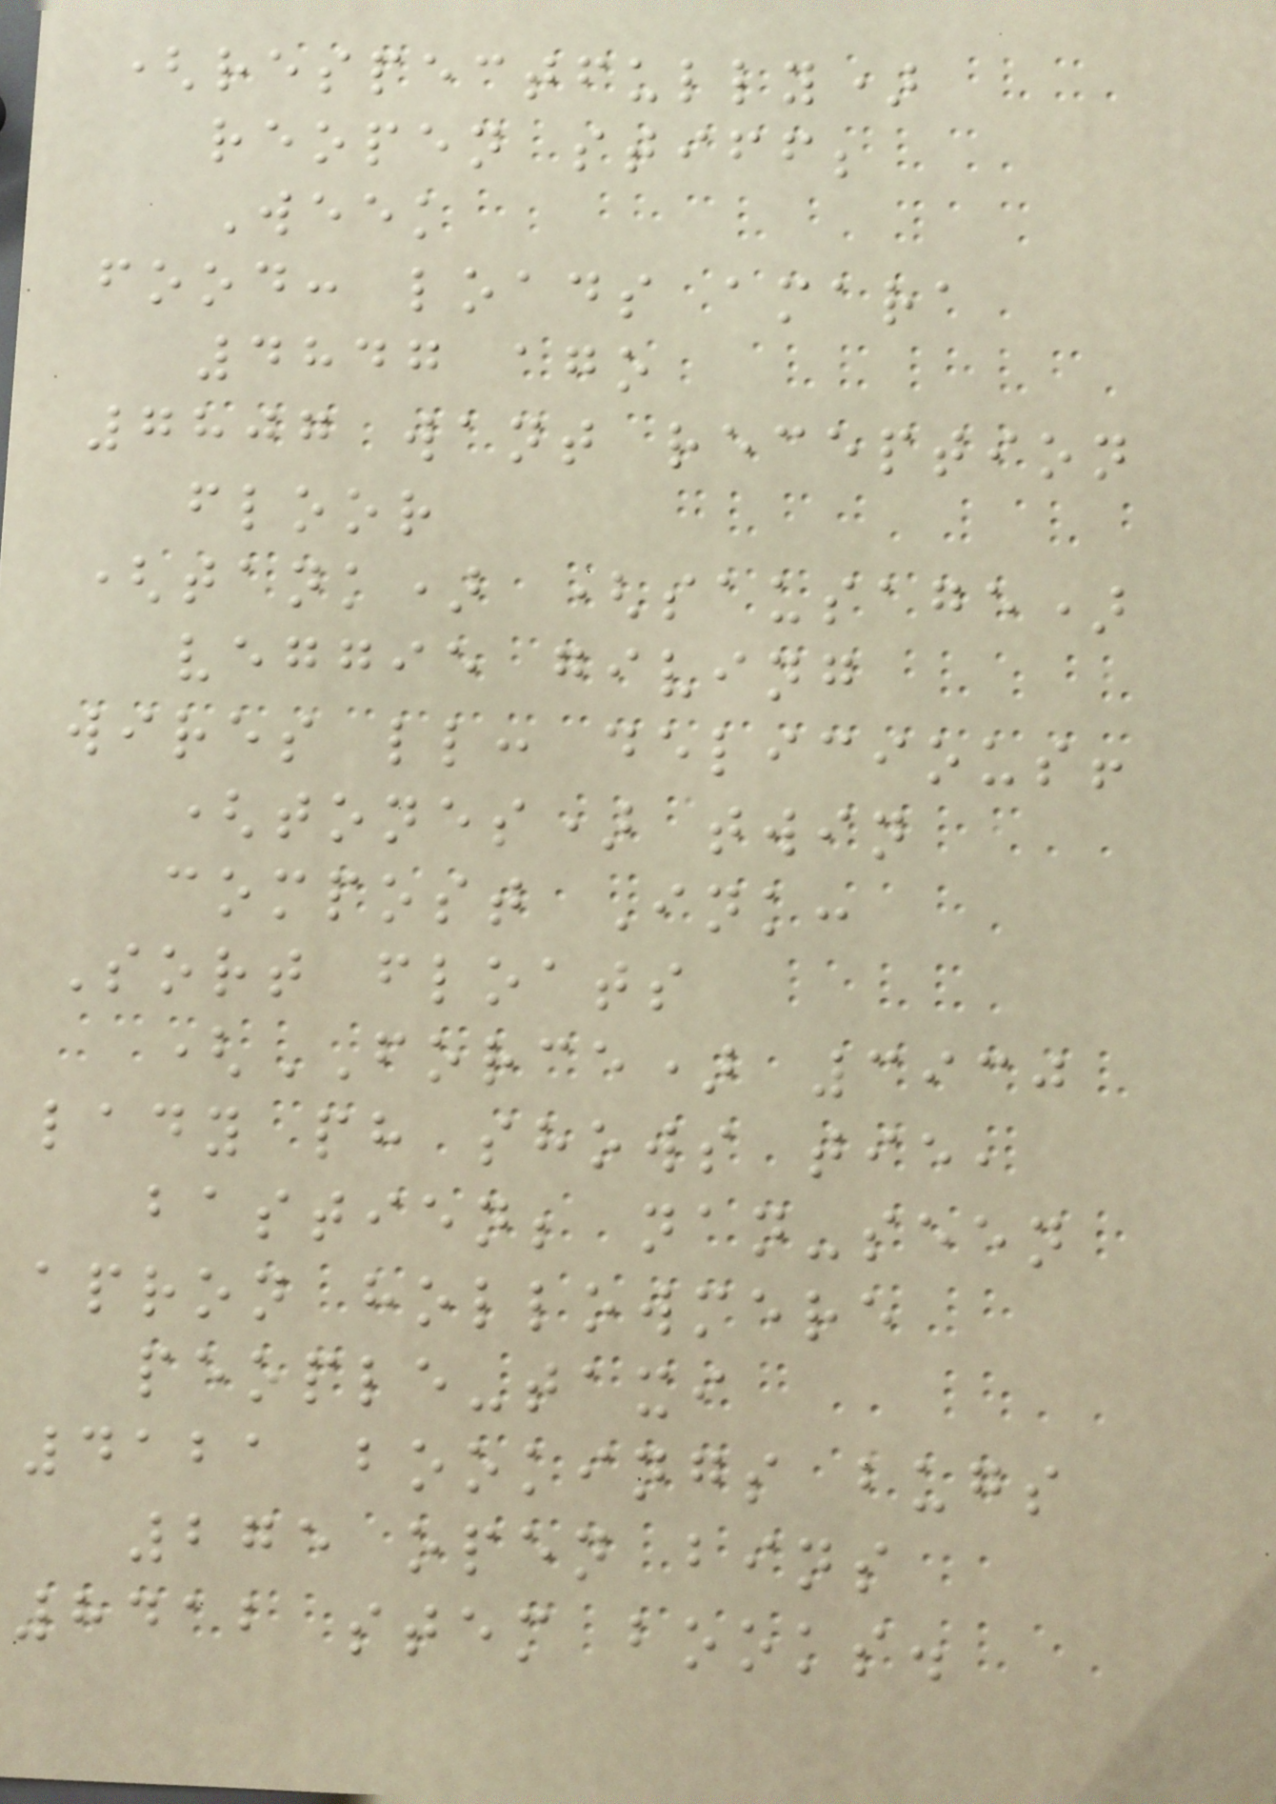(respectfully)
reopen stiff;
Week
food: loads amara
4847 ago
7807 want reception
floor
(tank) (sausage)
veggie giving
wires ll: delicious!
(tones) twin
compost Ink:
Sort floats
(FORCE) 3930
lady ph shows tie,
bastien; nan-seen
apron hollowmere
people-taxi
4121 bookings bugs
275 open bins
8412 stem books.
